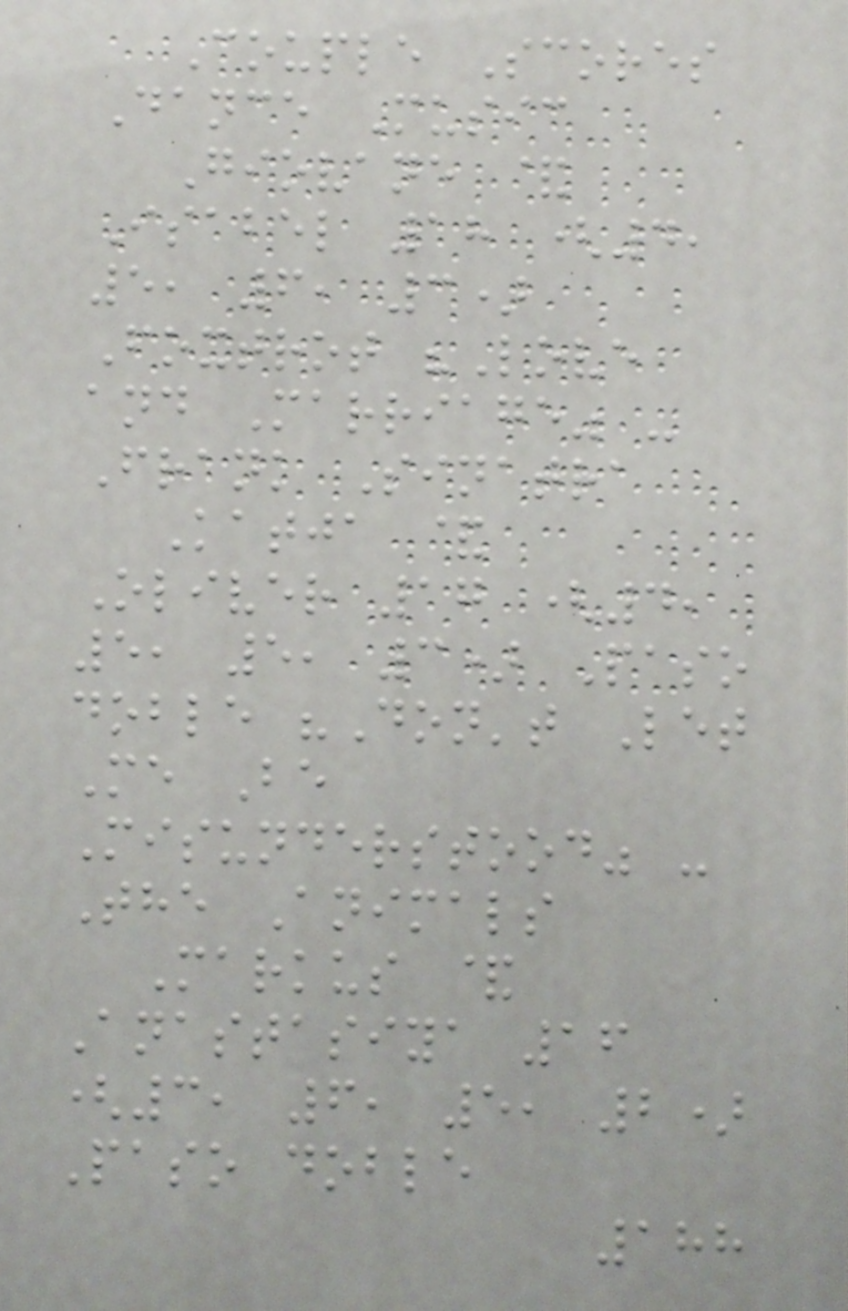Couple Scores
Dance Music
Giovane &
Isabel 18 (4,
5, 6, 3)
Foxtrot "Love
and Marriage" -
Frank Sinatra
Katja &
Oliver 17 (4,
5, 5, 3) Paso
doble "Don't Let
Me Be
Misunderstood" -
The Animals
Markus &
Anastasiya 16
(3, 6, 5, 2)
Paso doble
188
